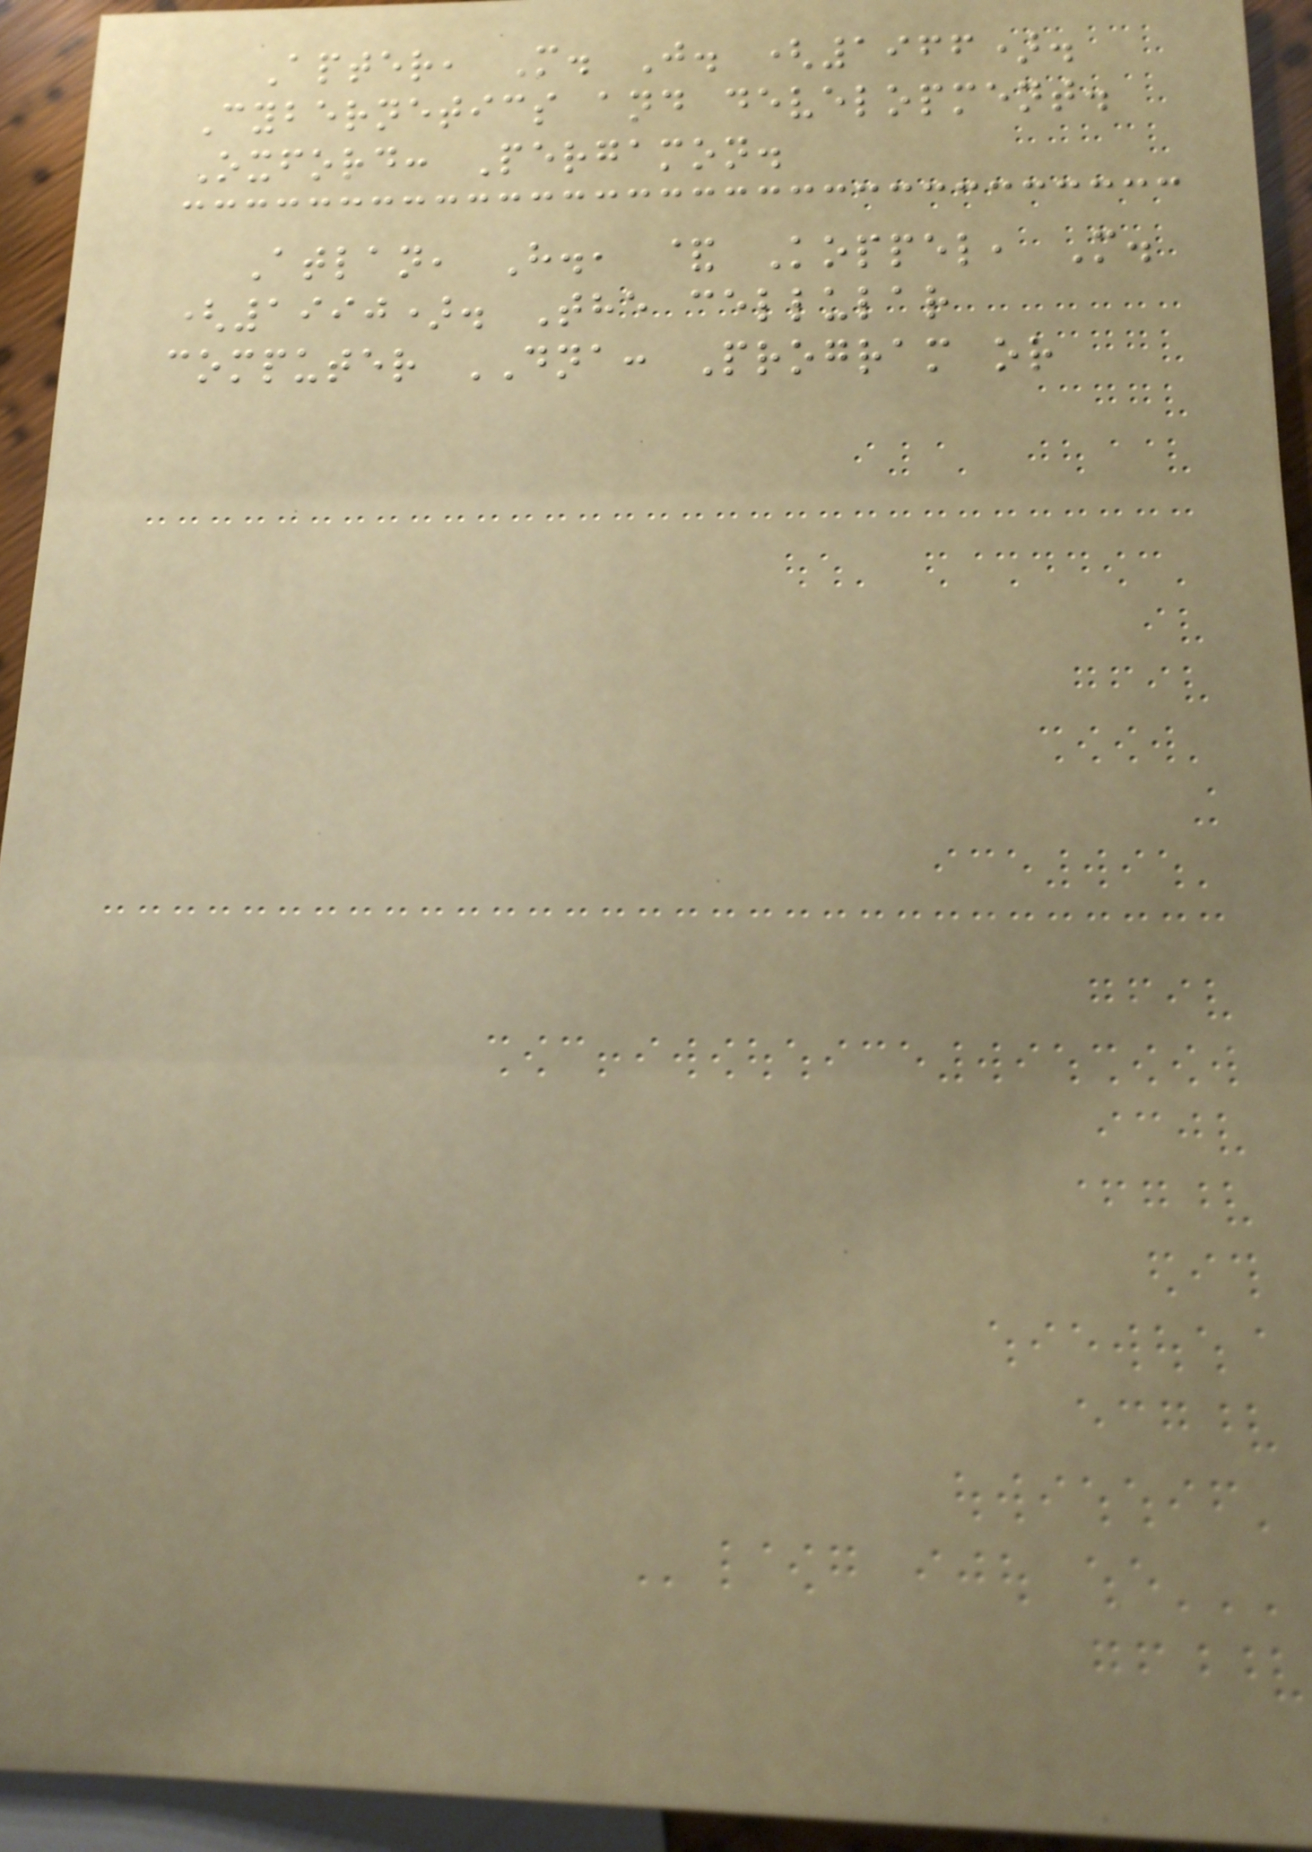Apter, M. J. (1966).
Cybernetics and development.
Oxford: Pergamon.
Atlan, H., & Koppel, M.
(1990). The cellular
computer DNA: Program or
